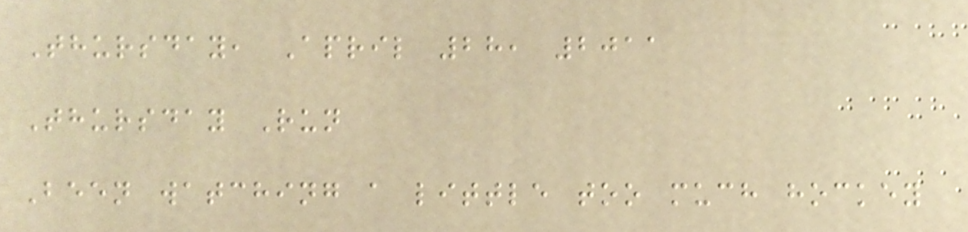Thursday, April 28, 2011
Thursday Run
Been watching a little too much hockey
